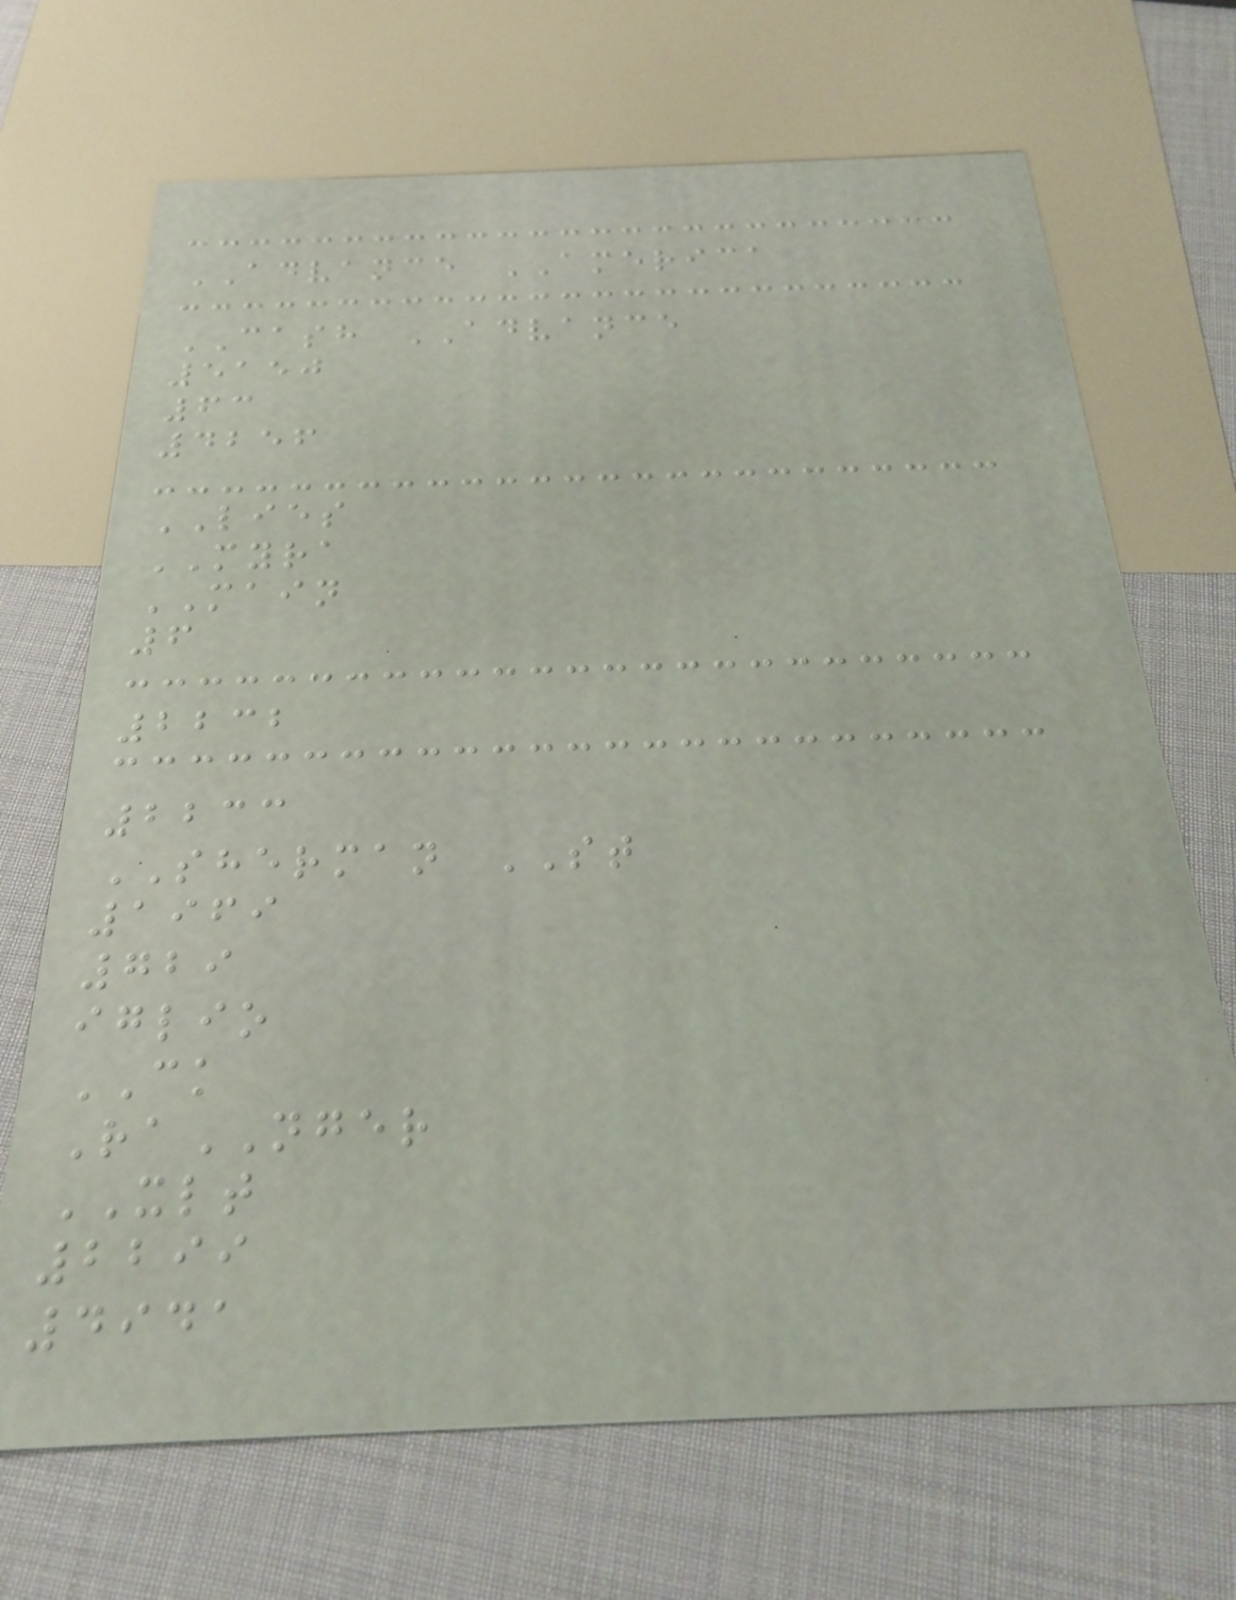ADVANCE AMERICA
CASH ADVANCE
5150
63
4256
LIES
MYRA
MAIN
6
2232
2233
SHERMAN ST
1969
729
iglio
CK
RaNGER
XLT
2299
4941
